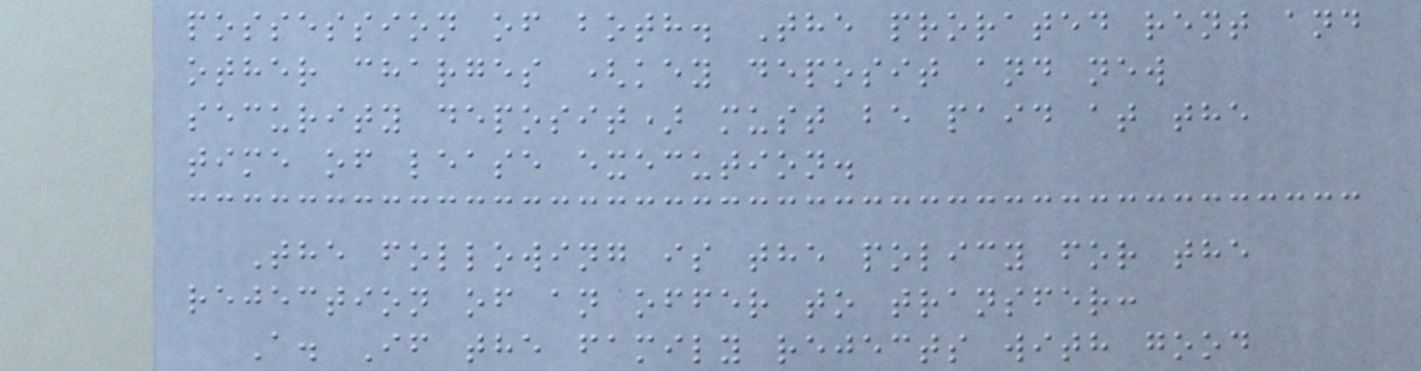possession of both. The prorated rent and
other charges (key deposit and new
security deposit) must be paid at the
time of lease execution.
The following is the policy for the
rejection of an offer to transfer:
A. If the family rejects with good
